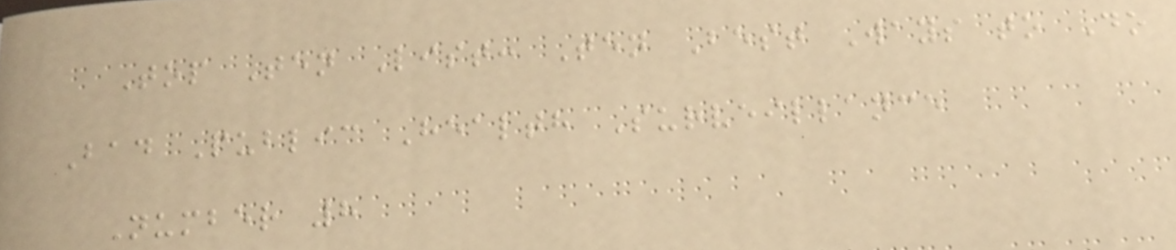Top Ten List: Ten Best Ways to Do
Bad Public Health Surveillance
Number 8
